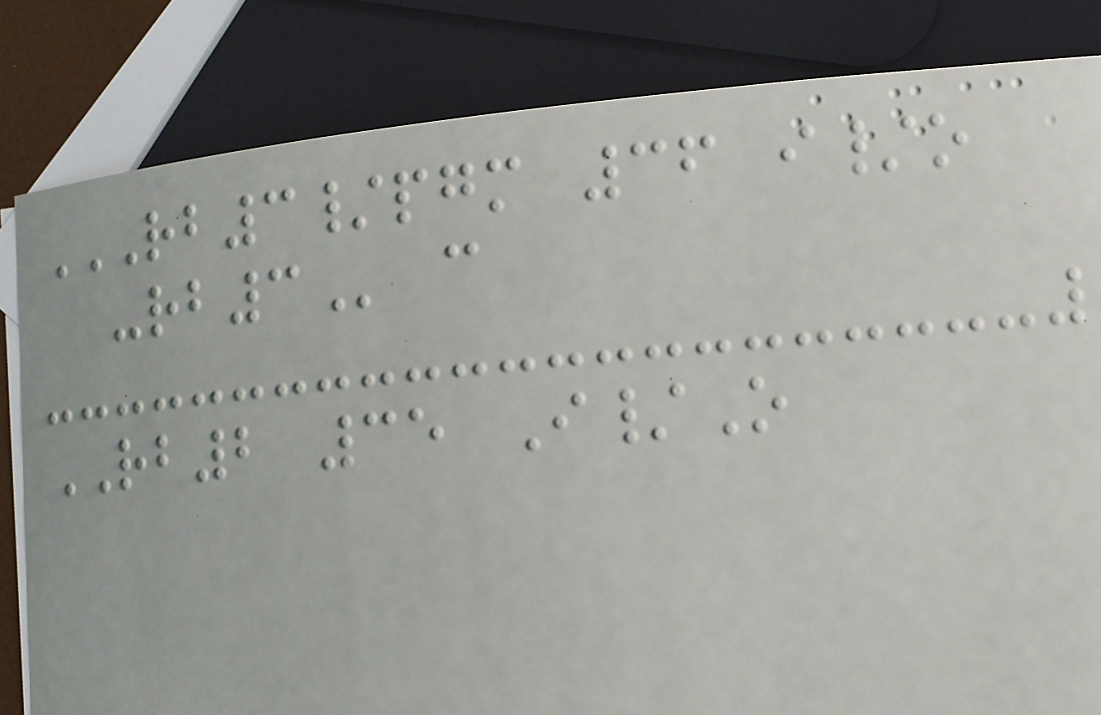RB3/PGM 36 I/O
-RB3 can
RB2 35 I/O
